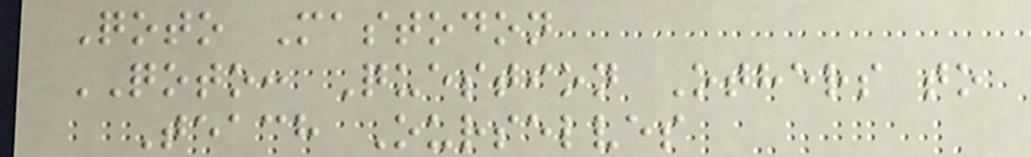Qoto Mastodon
QOTO: Question Others to
Teach Ourselves
